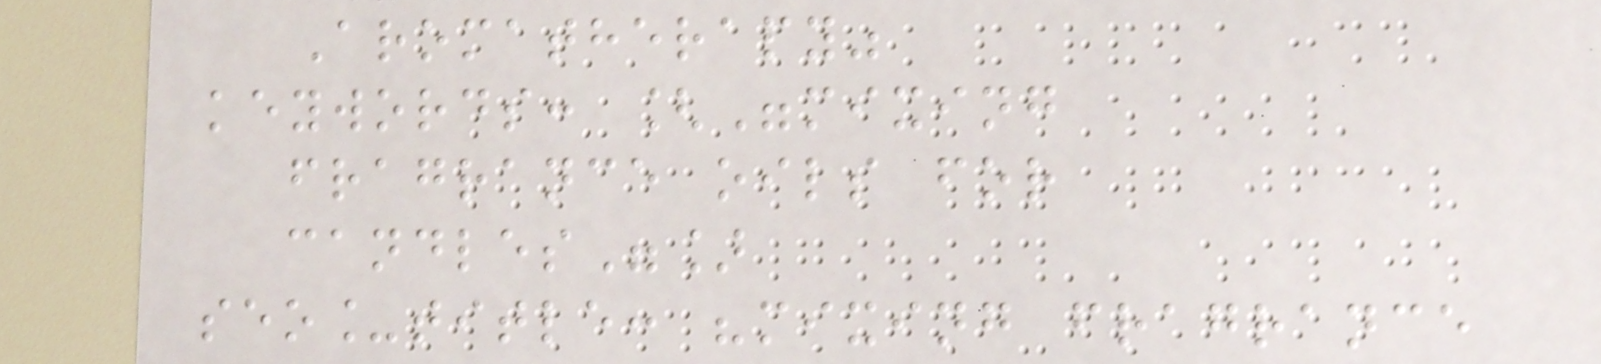Aromatherapy"
keywords: ["mixing
fragrance oils for
candles"]
seo_title: "mixing fragrance
